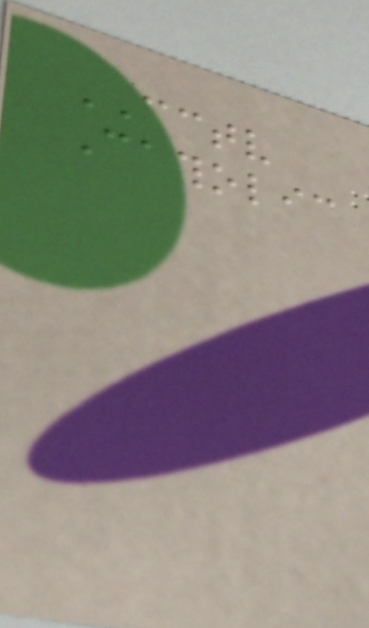CCTV
Catholic
